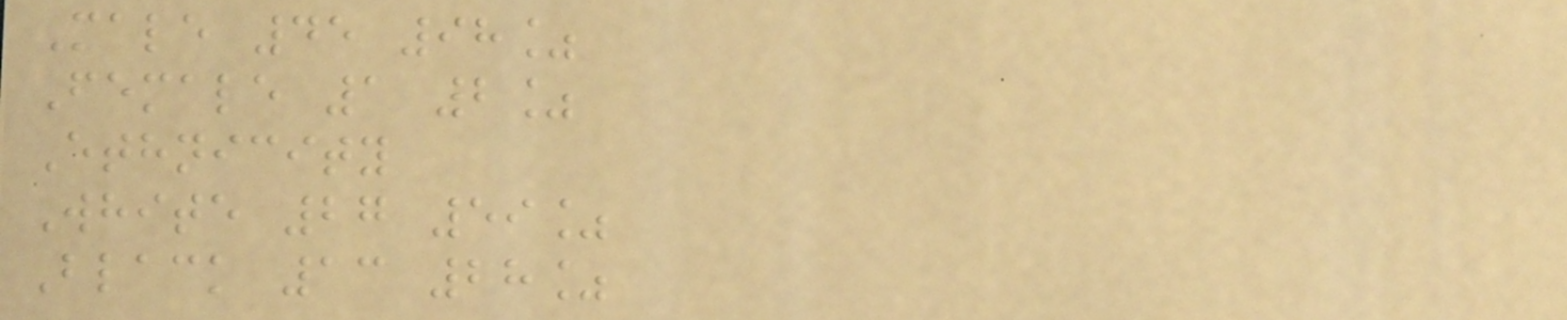Male 45 98%
Female 1 2%
Ethnicity
White 27 59%
Black 13 28%
